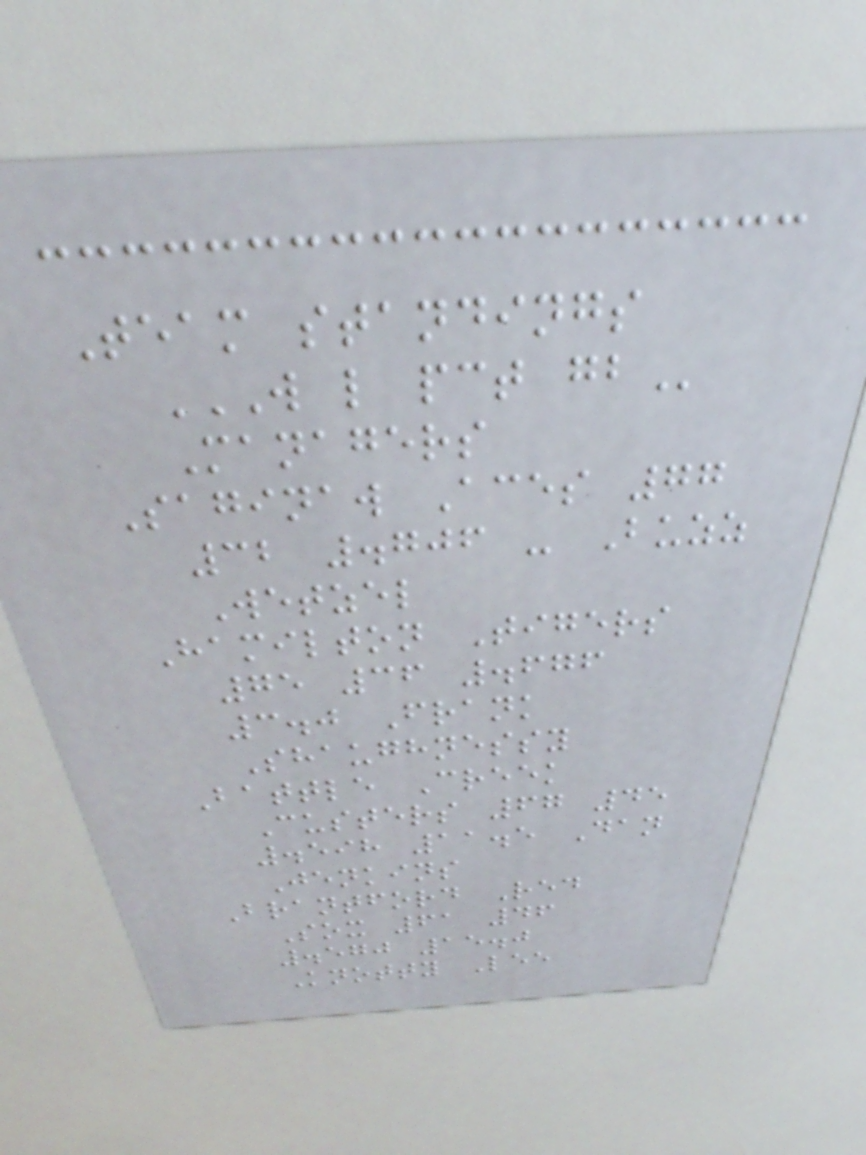Team standings
W L PCT GB
Managers
Saginaw Aces 77
32 .706 - Buzz
Wetzel
Hamilton Tigers
75 36 .676
3.0 Frank
Shaughnessy
Battle Creek
Custers 67 45
.598 11.5 Dan
Jenkins
Brantford Red
Sox 61 46
.570 15.0
Knotty Lee
